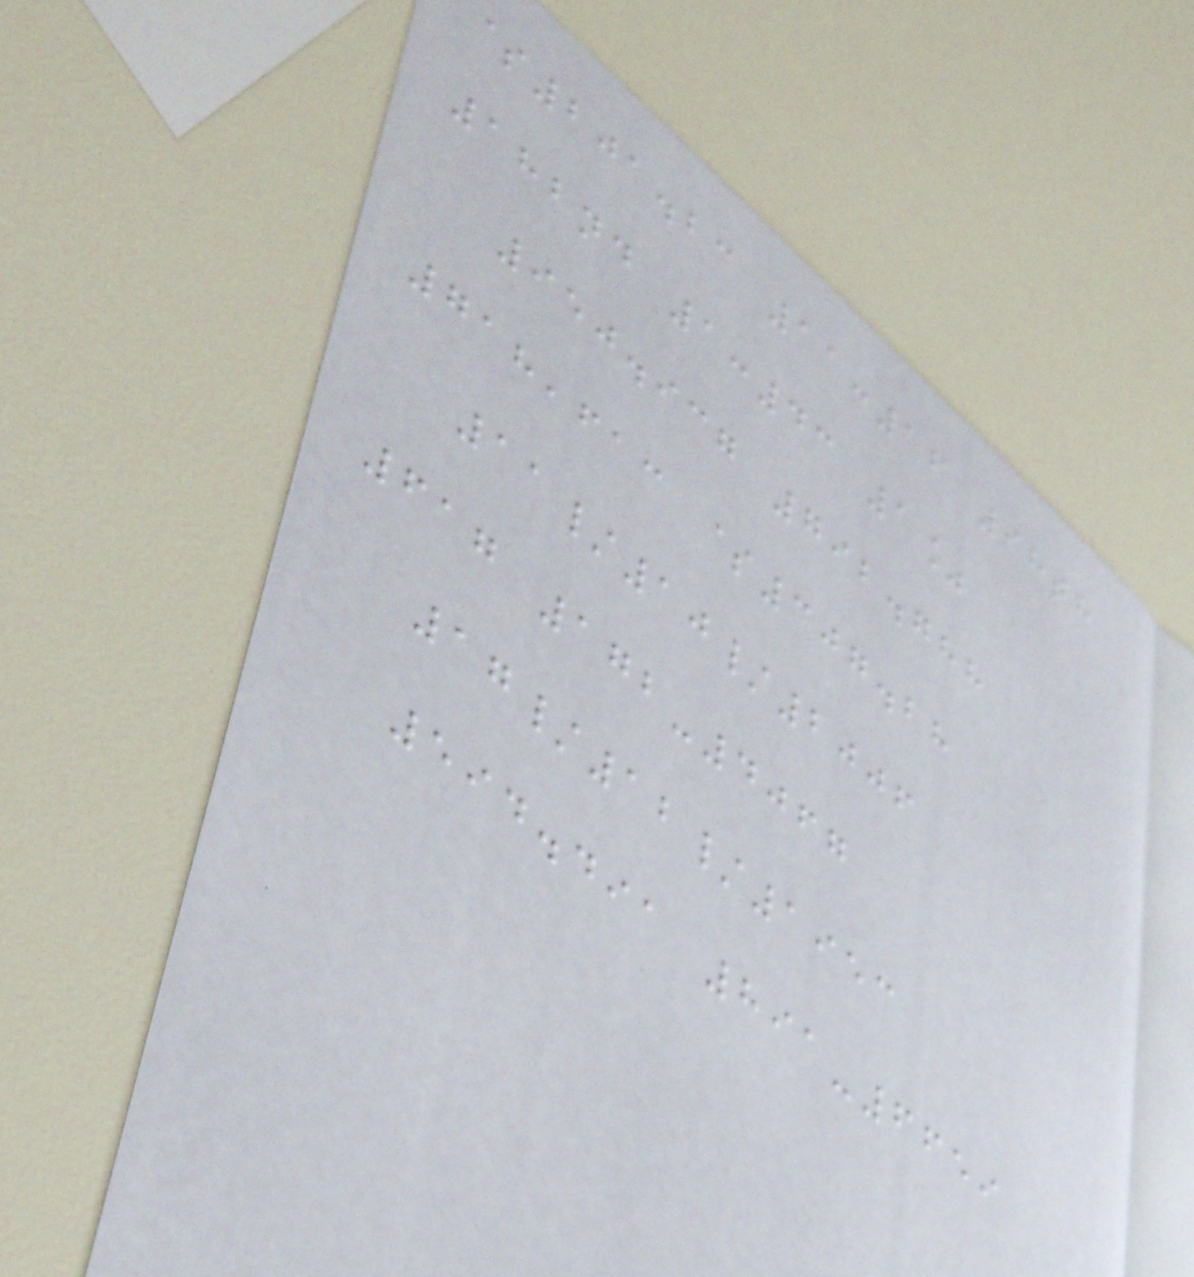$201.23 11:16 98th
182nd 1:43 1%
950.937 792.788
718,613 $307.28
11/10/2006
617 172-4067
17/12/1953
594.491 891-6659
